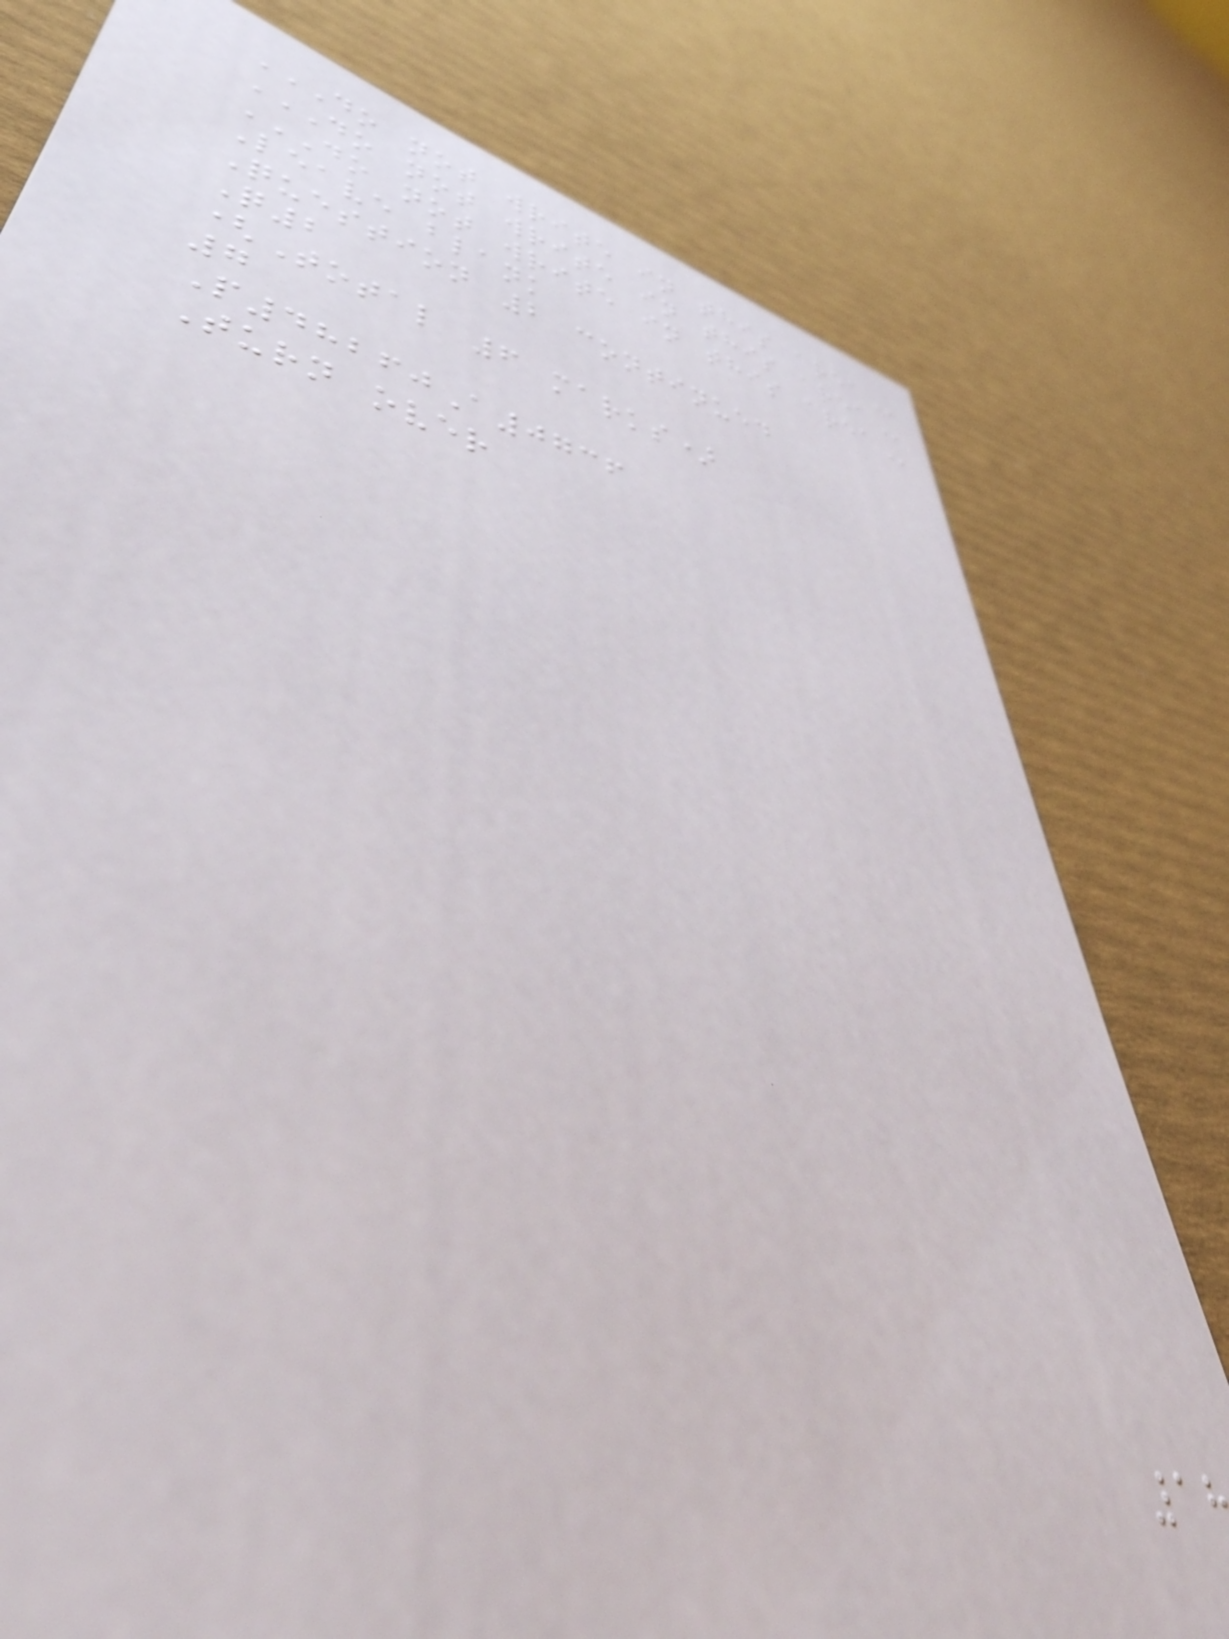DO NOT WRITE IN THIS AREA
DO NOT WRITE IN THIS AREA
DO NOT WRITE IN THIS AREA
Leave blank
Question 2 continued
Q2
(Total 6 marks)
7
P48260A0736
Turn over
